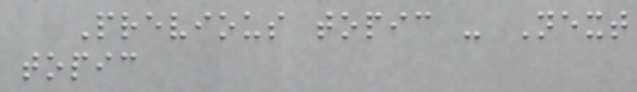Previous topic - Next
topic
